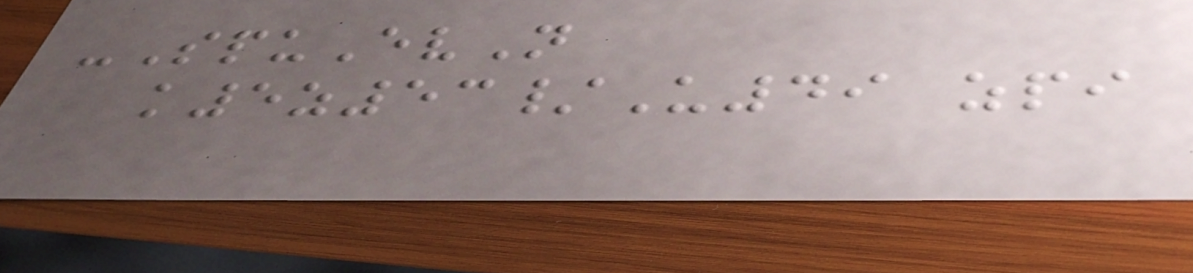-SpuEvN
k5z53/U49 zpi
